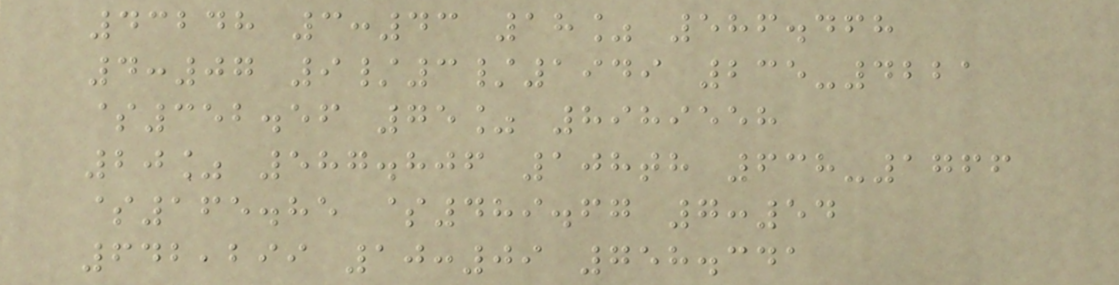43248 3:43 18% 586.468
4:07 9/3/1949 235-4221
$352.56 75% 8989558
20% 587.806 108th 638-1766
$165.85 $489.67 7:54
642,299 10:09 758.341
